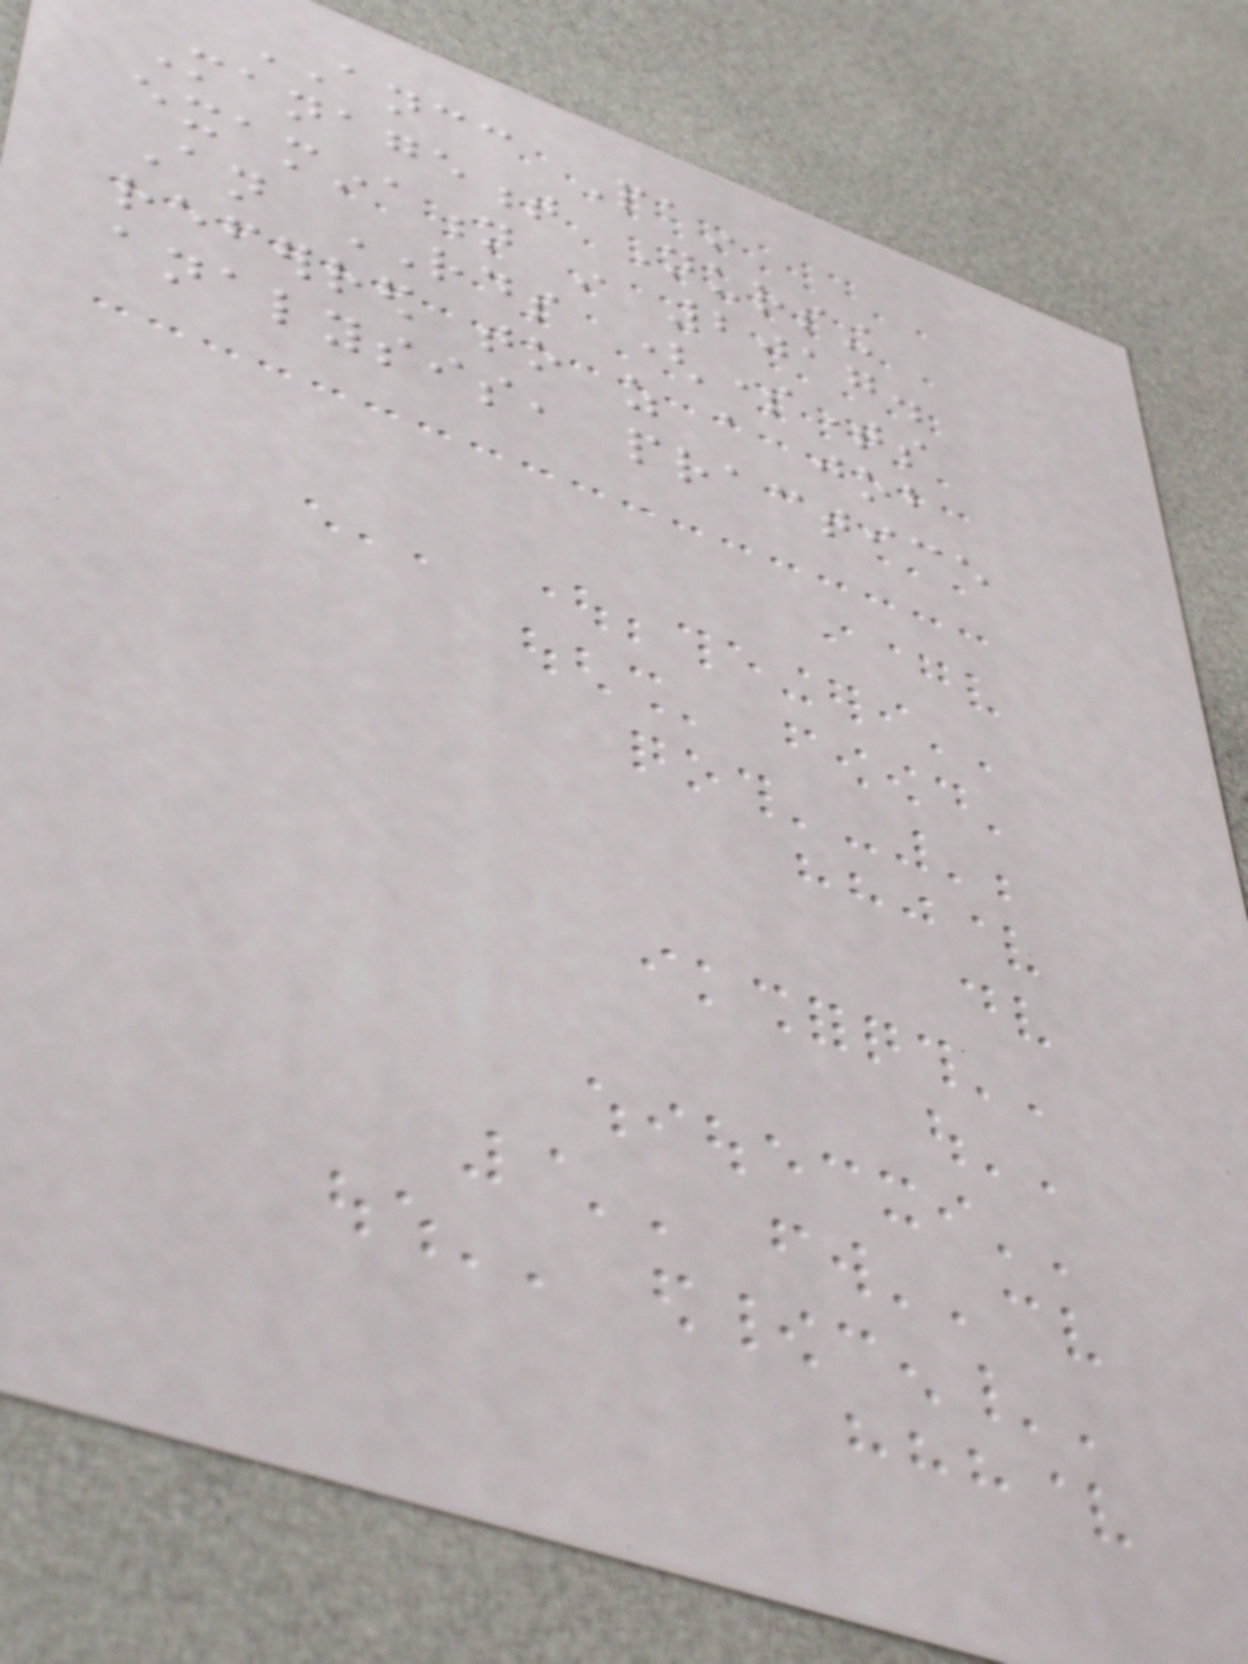ANCC Pain
Management Nursing
examination in 2017.
An RDS (sometimes
referred to as a job
analysis, practice
